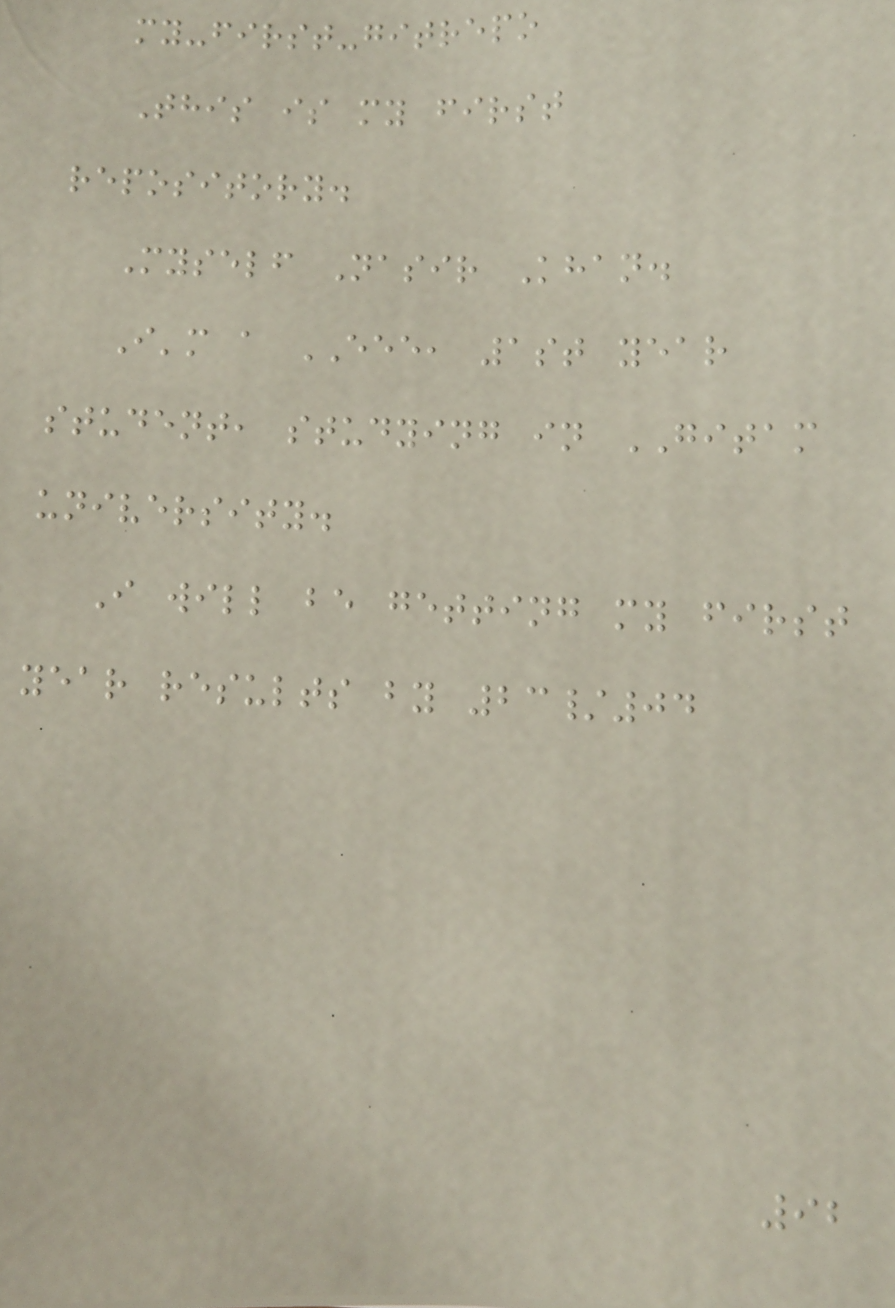my-first-gitrepo
This is my first
repository.
Myself Nasir Khan.
I'm a EEE, 1st year
student, studying in GITAM
university.
I will be getting my first
year results by 23/04
92
